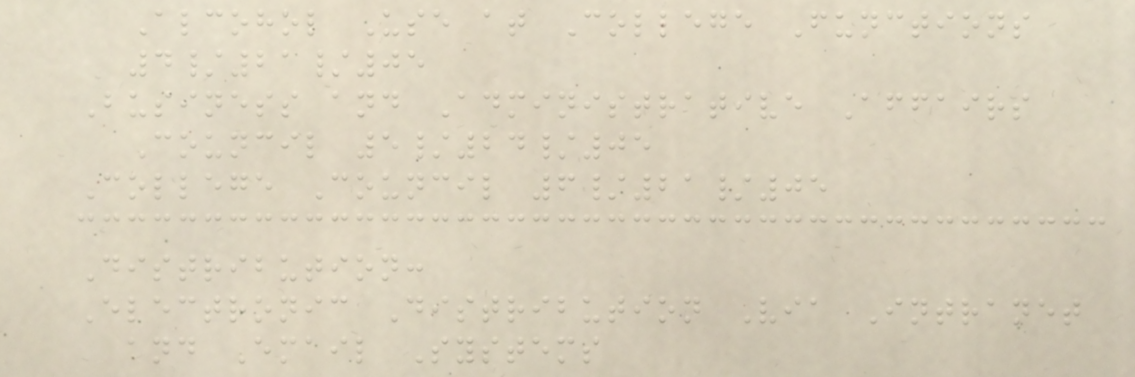Alcohol Use at College Functions
4/21/05
Business and Administrative Affairs
Council 5/24/05
College Council 6/21/05
Distribution:
Electronic Distribution Via Intranet
and Email Systems
